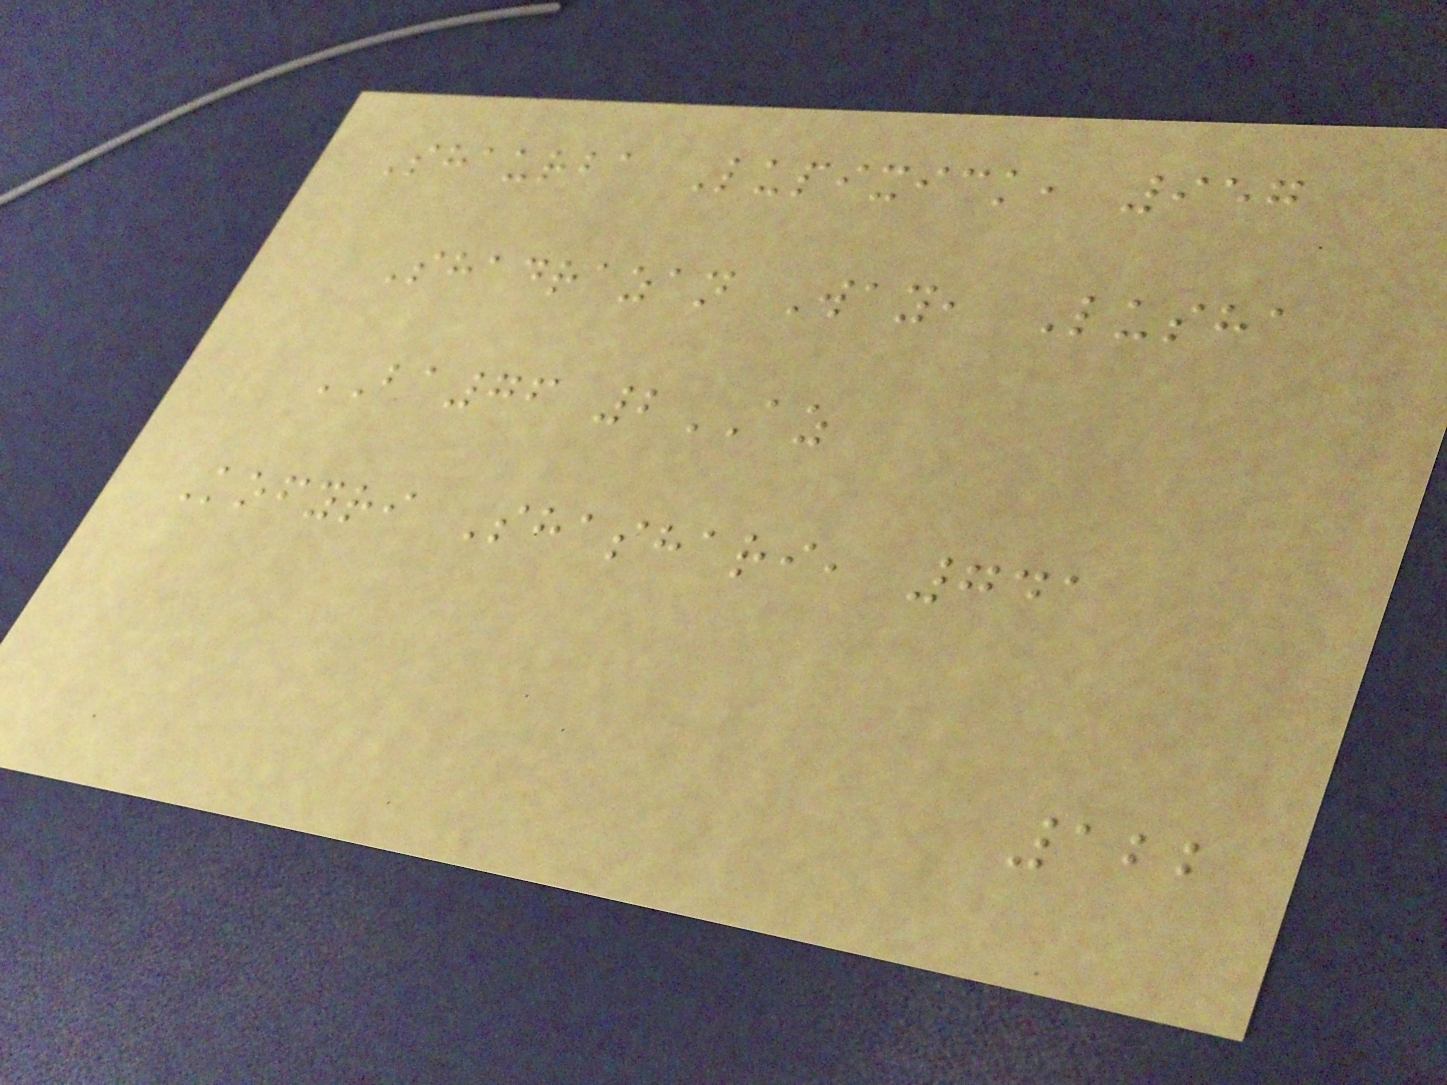Shaurba Lupixick, 957
Shadrazan Way, Lusha
BA76 2AZ
Kofyri Shashari, 741
122
